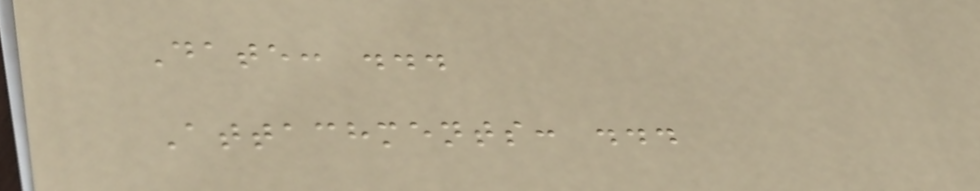Date: ...
Attachments: ...
